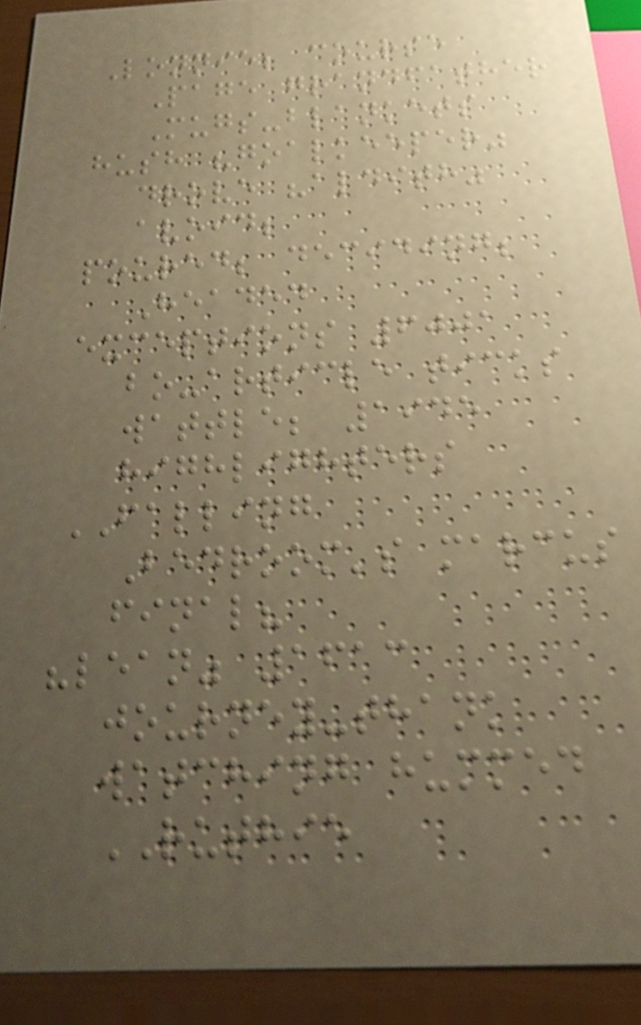Lonnie; course
Page grandfather
Mugs-blankets
hush "goalkeeper"
drove "aldith"
avoid;
poured; deciding;
Headed
exceptions 6001
bo-article ticks
wattle; 1945
highlighters
FALLING
Bedroom's marcus
final?
"lean" 1613
journey-thank
watching hummed
RUTHIE
